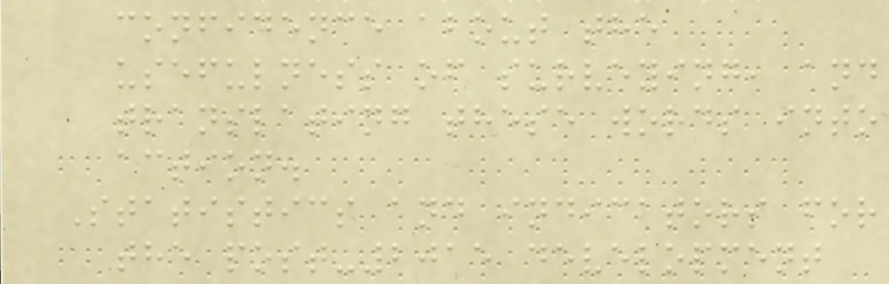confidence about the
usefulness of surveying, and
translating these words into
action.
Statistics and indicators for
the post-2015 development
